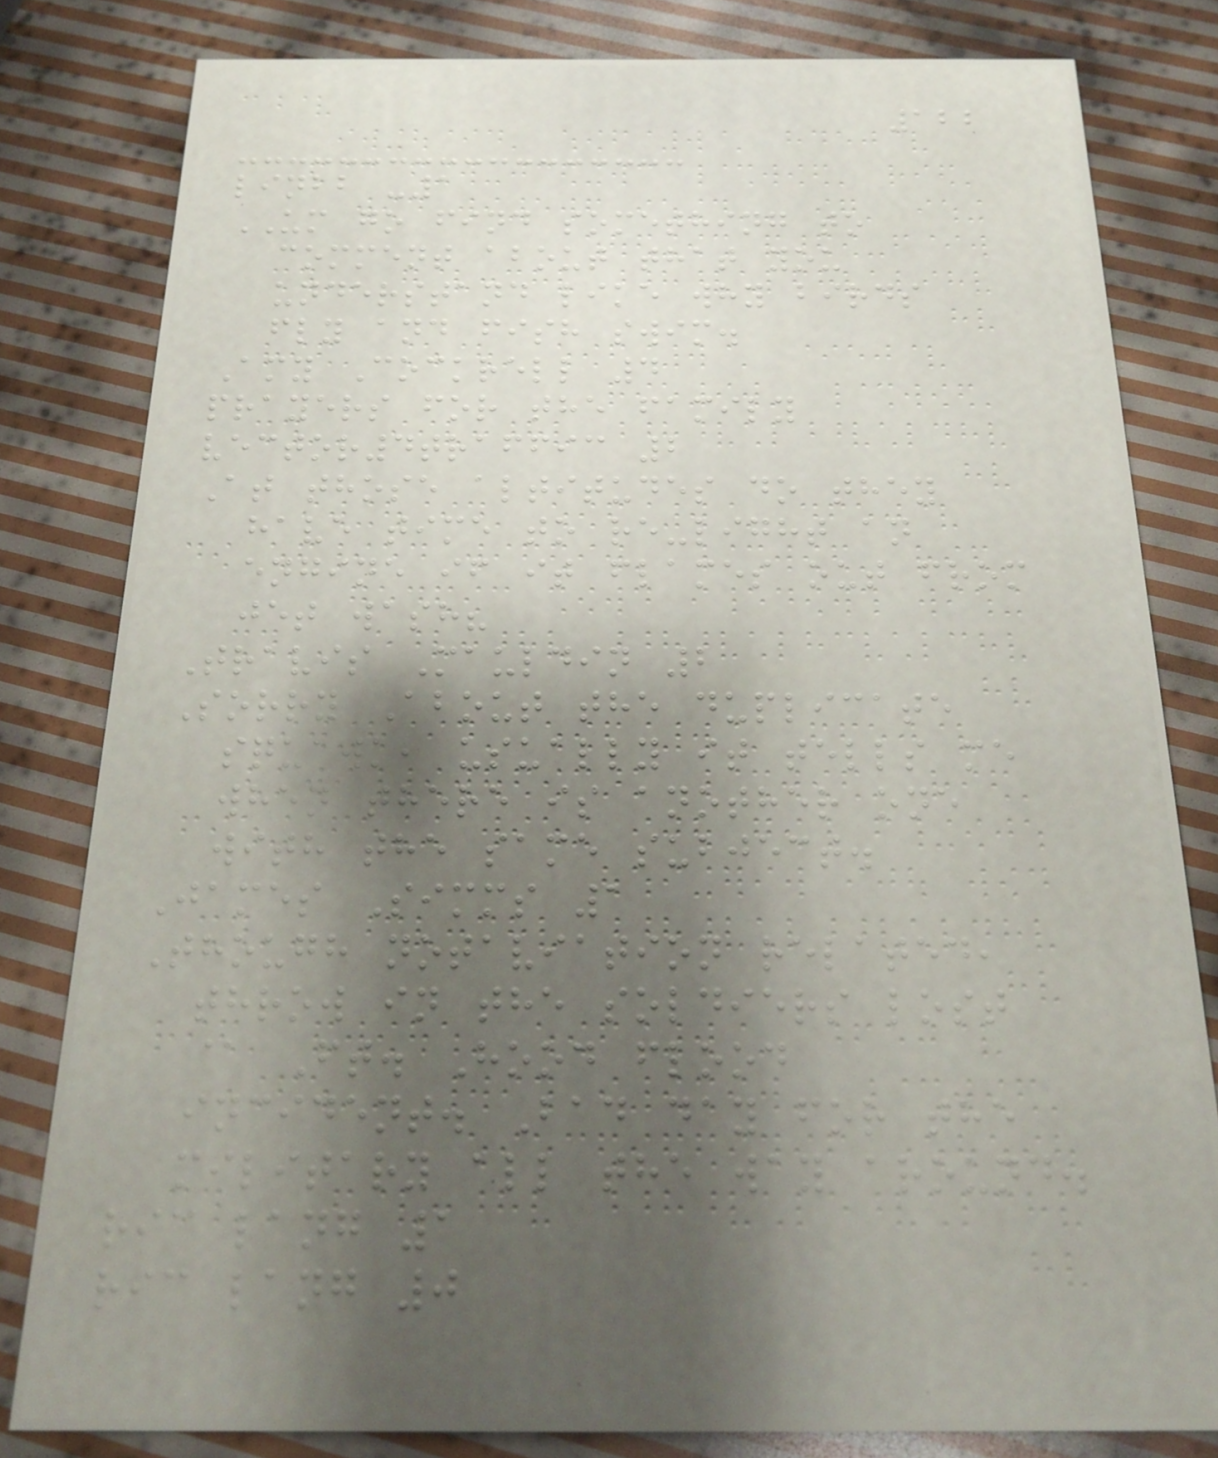122
linbb -1
UM go find something to
comment about that you
understand like why birds
fly and fish swim.
Amy Cockrell 4
prayers for the family
vector4traffic 2
At those altitudes do they
have time to re-light an
engine if it flames out from
jet wash?
Travis Mauldin 2
Sorry About the duplicate
squawk, usually it tells me
when there is another one
with the same subject.
James Simms 1
Though notaviation related,
throw in the soldiers lost
@ Ft. Hood flood
incident. Bad day for the
military all the way around.
ric lang 1
ric lang 0
